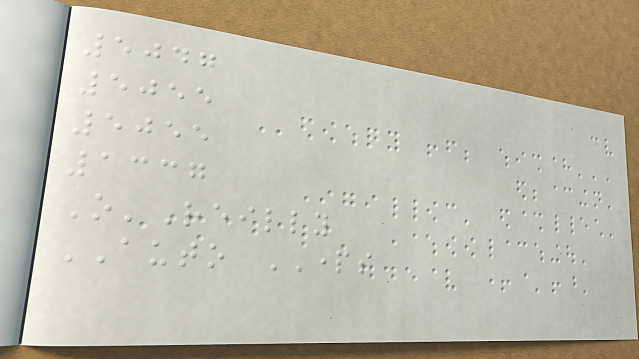5047
5055
5055
1337
O'Reilly
AUTO PARTS
